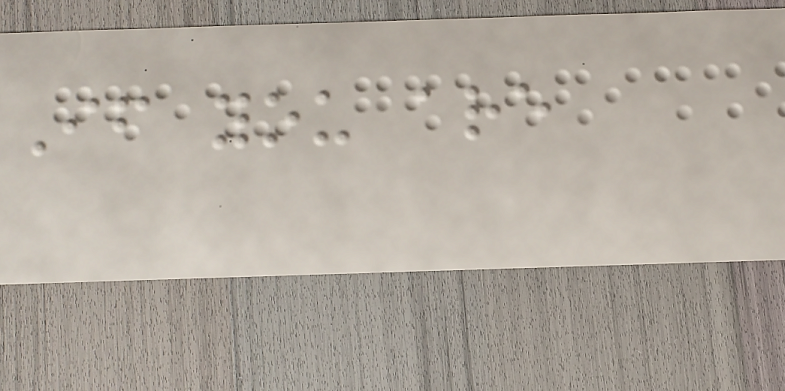If you are
